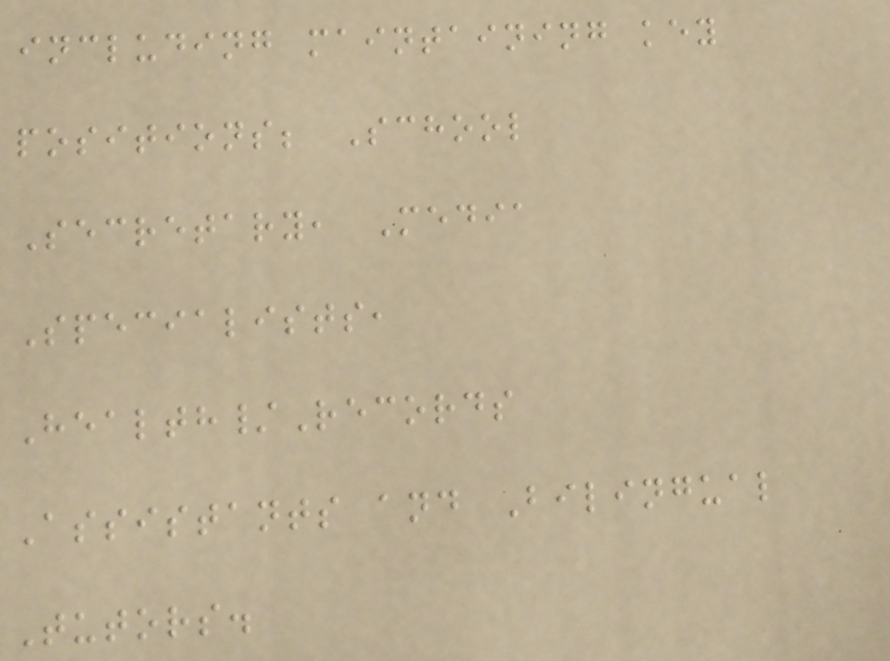including maintaining key
positions; School
Secretary, Media
Specialists,
Health/Records
Assistants and Bilingual
Tutors.
